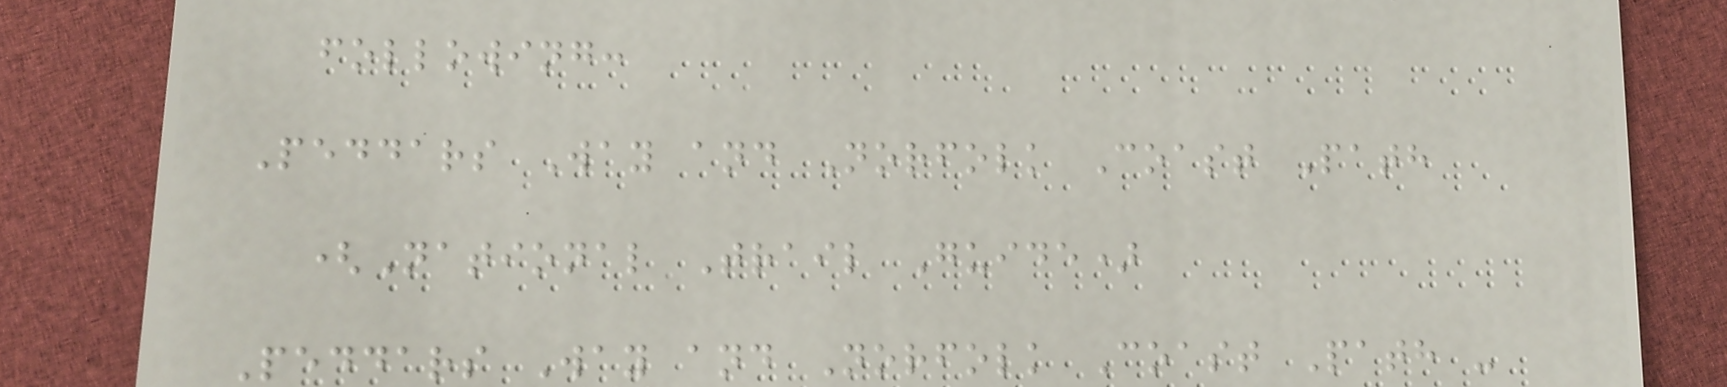following:
Peddars Way and Norfolk Coast Path
(National Trail Guide)
Peddars Way and Norfolk Coast Path -
